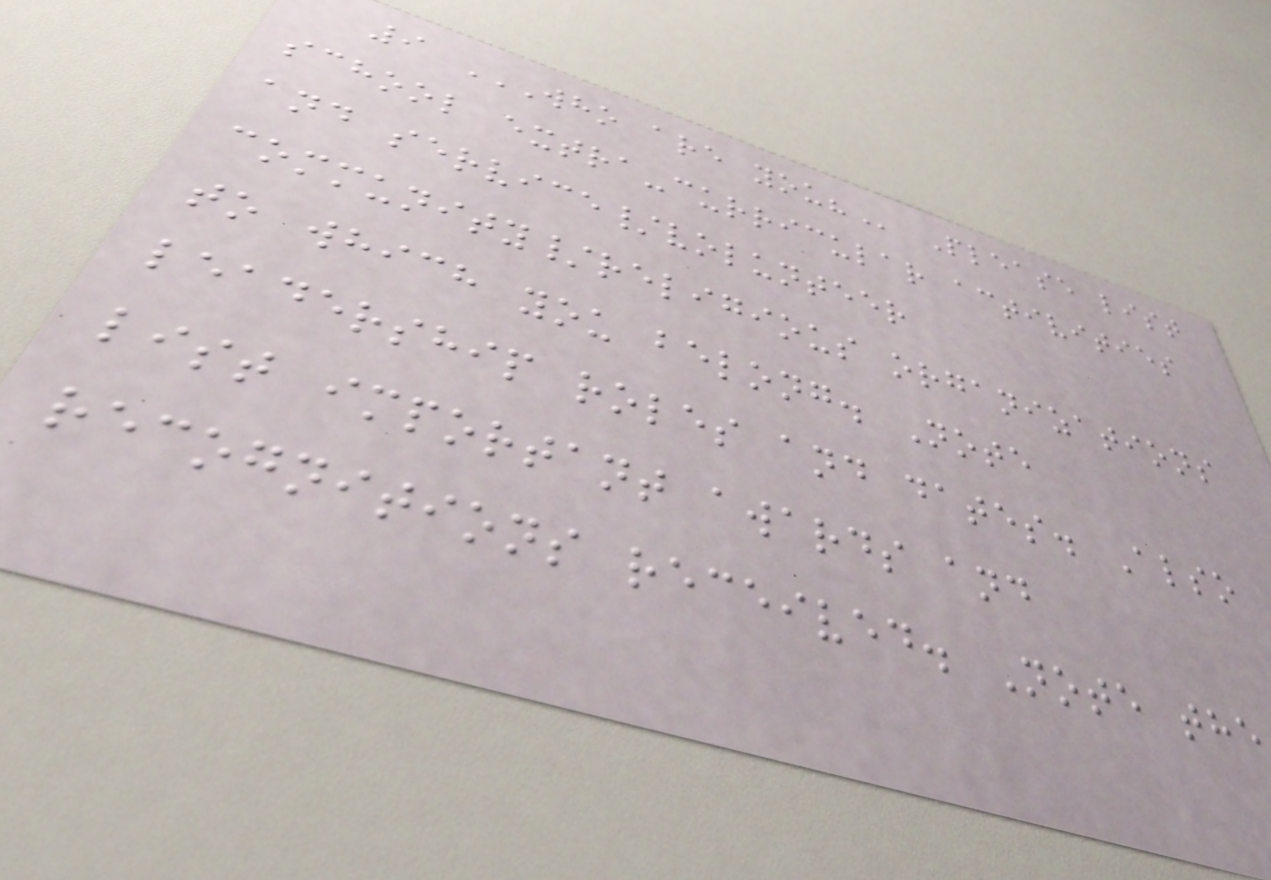9 WHO ARE YOU? Please list
school extra-curricular activities
and service/volunteer
community/religious organizations
to which you belong. Note
leadership roles and dates. Also
list important awards and
recognitions received. Note the
